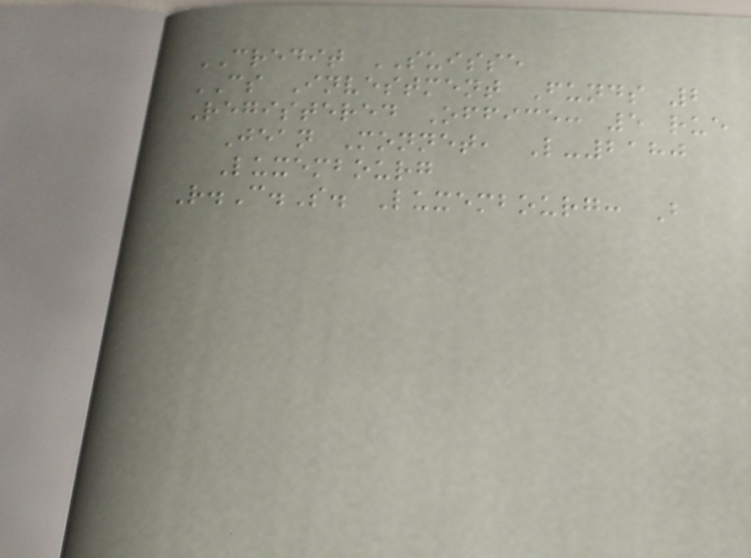CREDIT SUISSE
CS Investment Funds 2
Registered Office: 5 rue
Jean Monnet, L-2180
Luxembourg
R.C.S. Luxembourg: B
